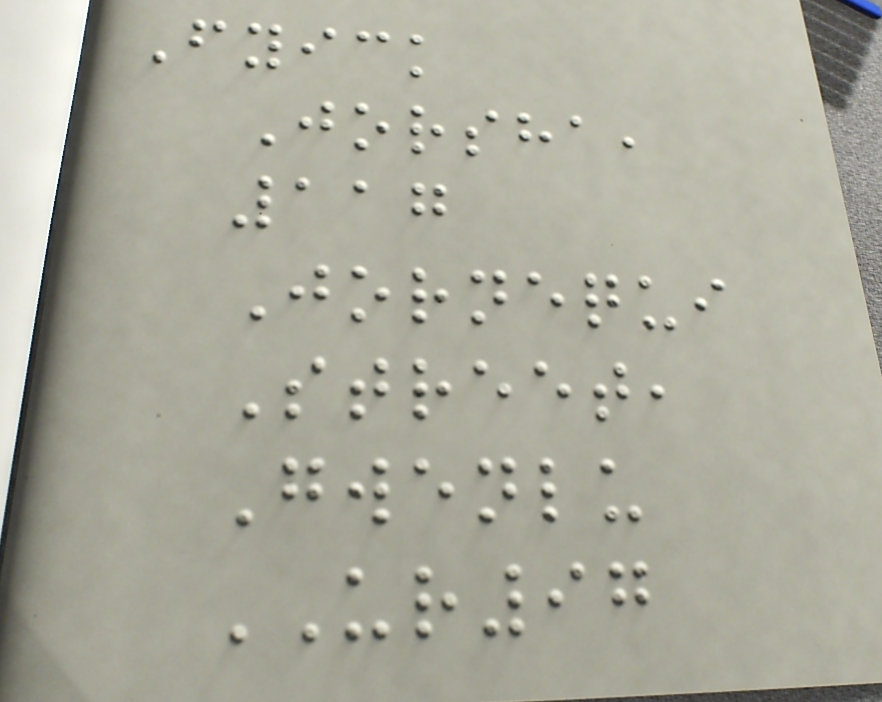Fyick
Jorsha,
117
Jornequi
Street,
Gwenlu
UR97
